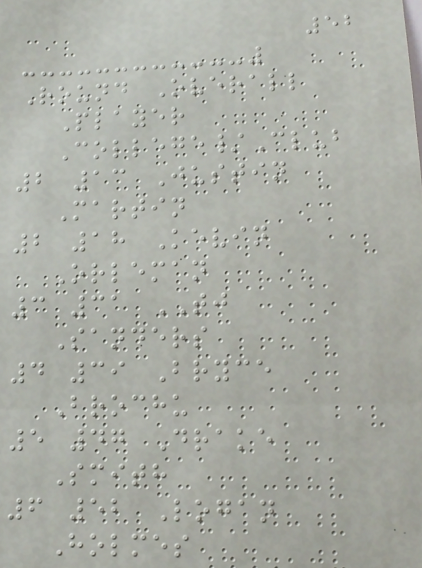52
Round Overall
Player
College/Club
2 13 Justin
Martin
2 18 Kevin
Orleman
3 31 TJ
Sanders
4 39 Bryce
Brochu
5 47 Drake
Smith
6 52 Logan
Holmes
